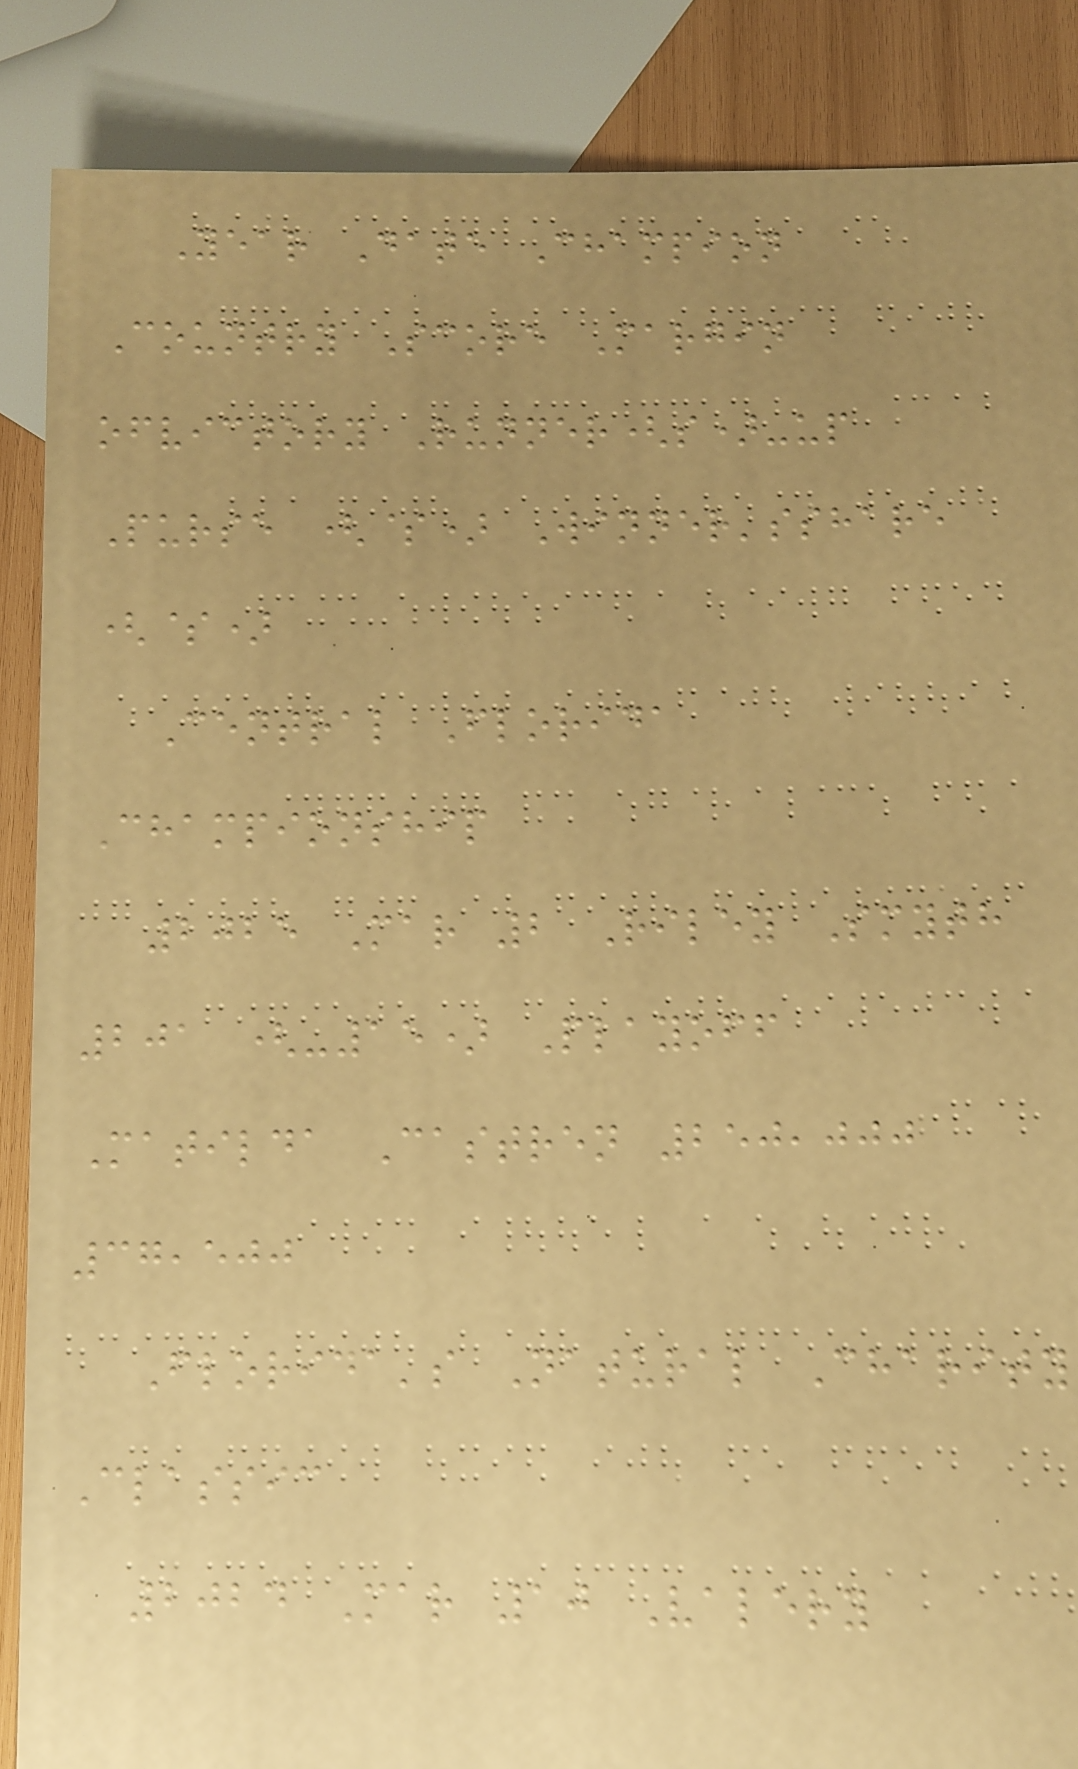Year Date Champion
Country Score Margin
ofvictory Runner(s)-up
Purse ($) Winner'sshare
($)
Central Florida
Championship
2025 Mar 2 Riley Smyth
201 (-15) Playoff
Matilda Castren 250,000
37,500
Florida's Natural Charity
Classic
2024 Mar 10 Valery
